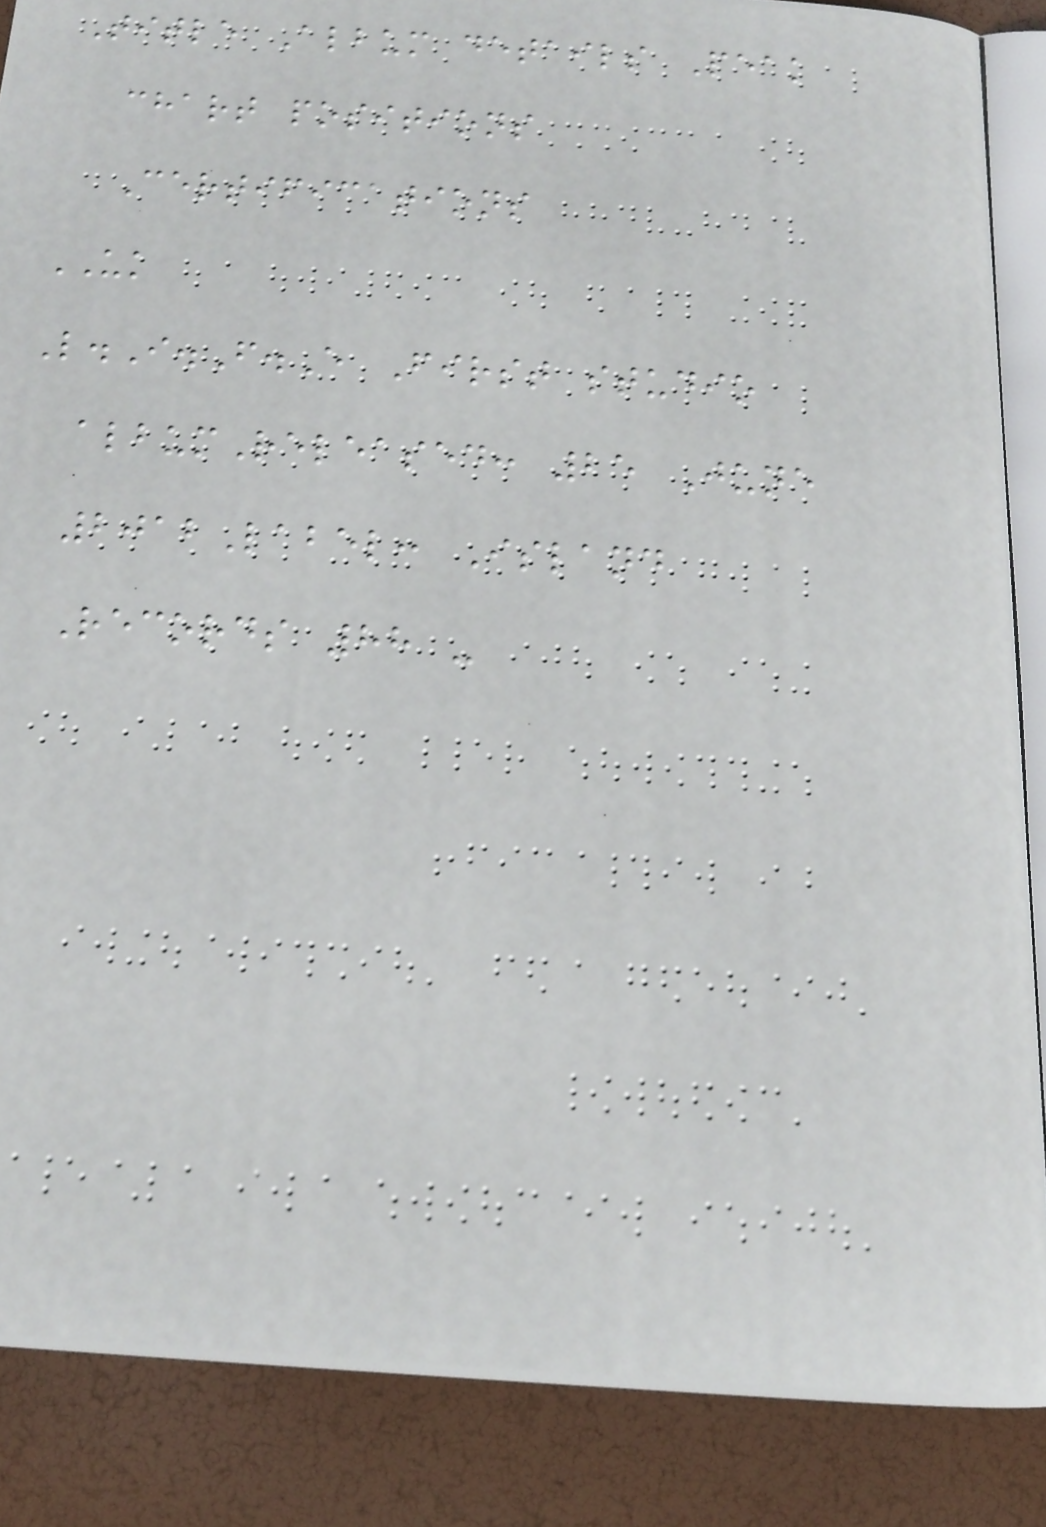Title Album details Peak
chart positions
Certifications
UK
L.I.F.E First studio
albumReleased: 25 June
2012Label: Island
Records 88 -
